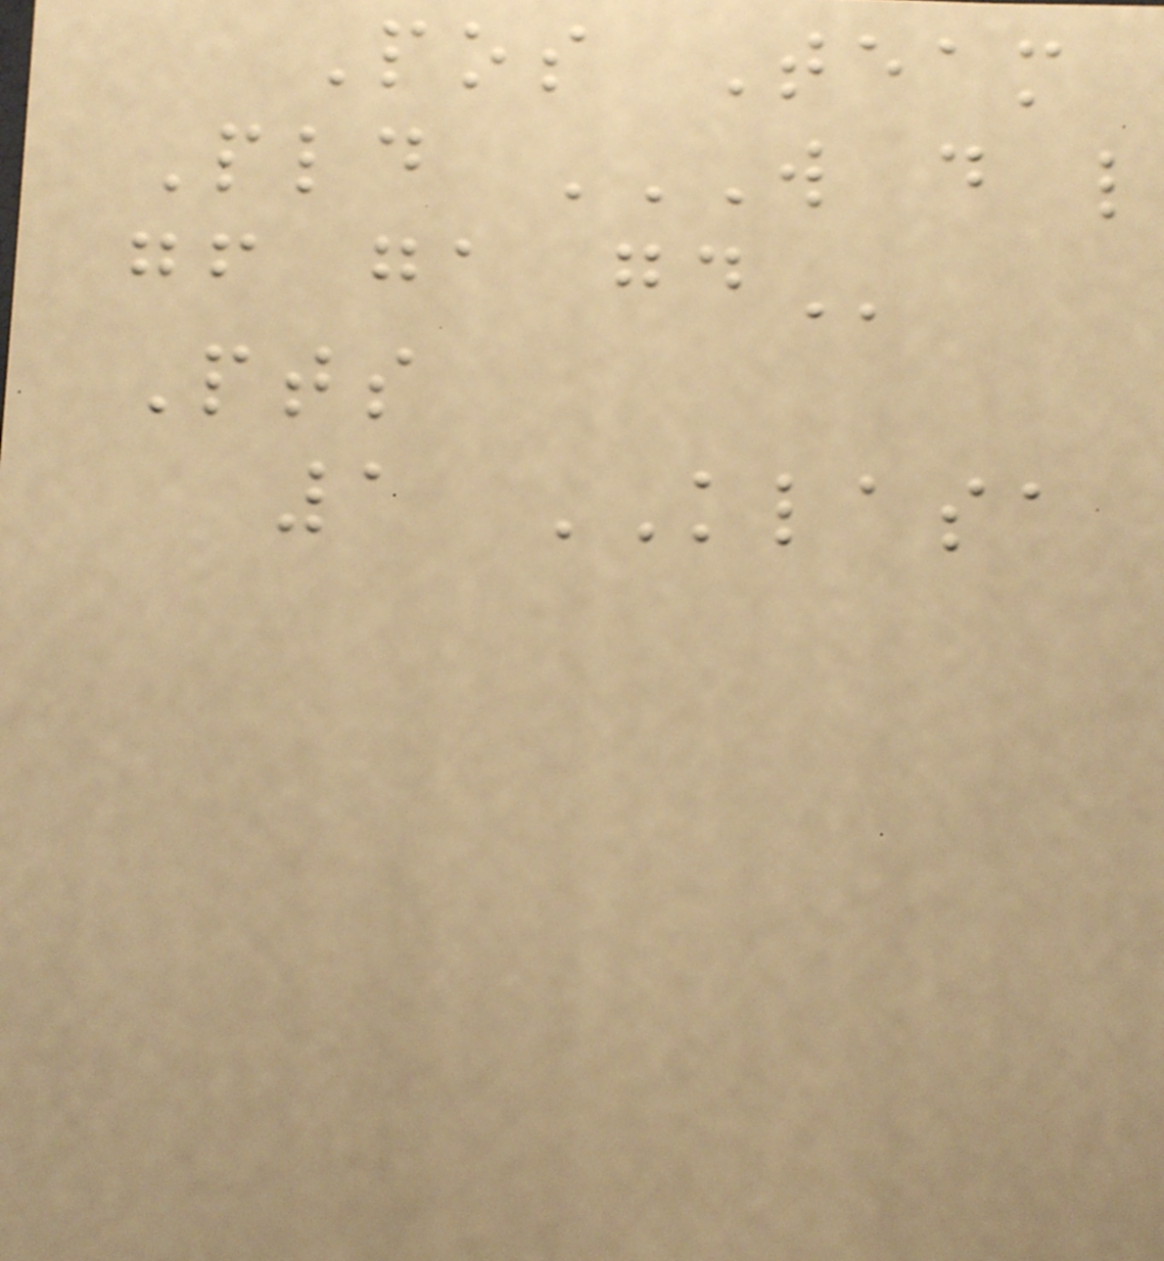Pos Team
Pld W D L
GF GA GD
Pts
1 KLASA
